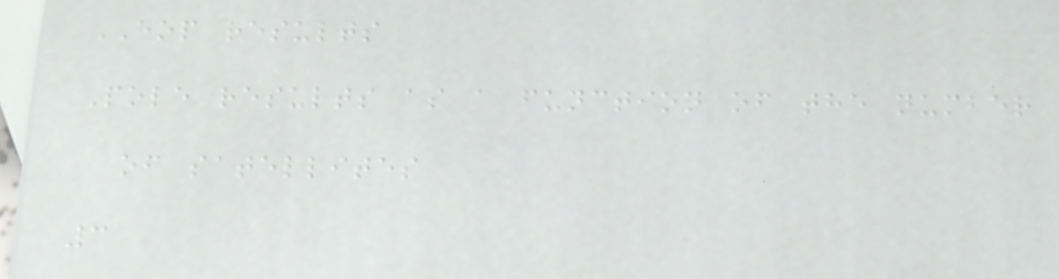EOP results
Pole results as a function of the number
of satellites
3
